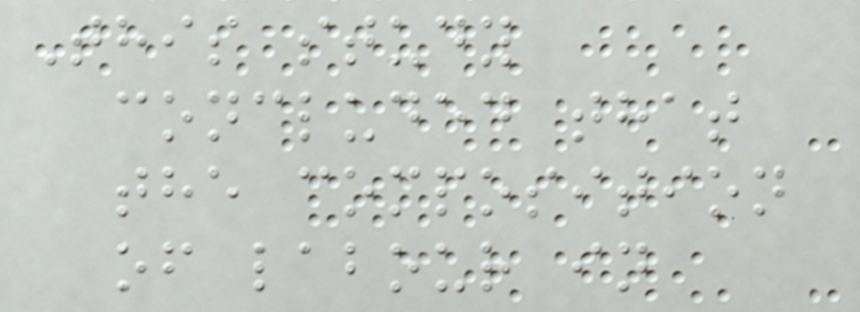This study
concluded that
the composition
of labour in
